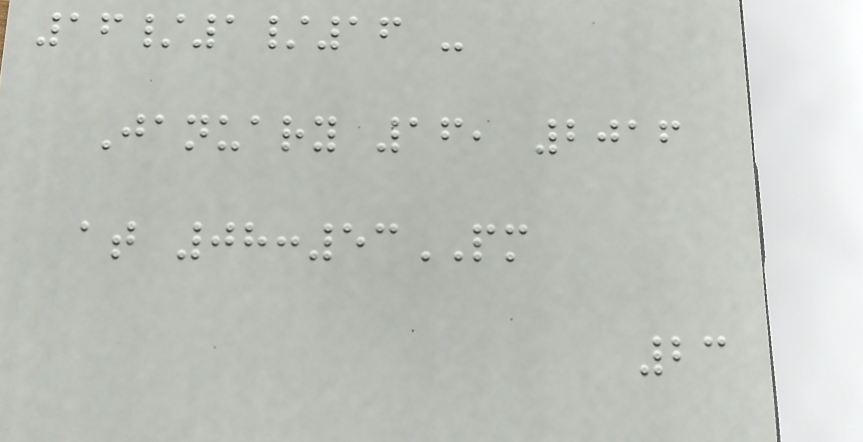16/1/16 -
January 16, 2016
at 08:53PM
23
